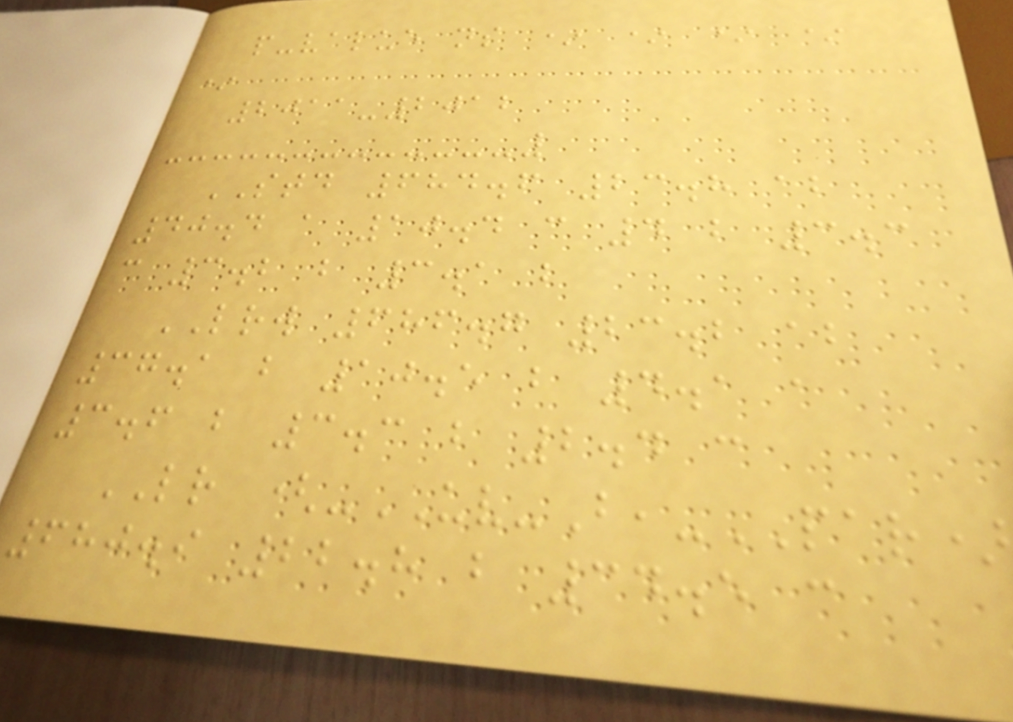p-value ns * * * *
*
2011-2012
STD 684.6 23.8 ab
40.4 a 10.4 c 4 b 3.3
c 3.2 b 3.1 b
LRW 686.7 23.2 ab
37.1 b 10.5 b 4.1 a
3.6 b 3.3 b 2.4 c
LR (-UV-B,-PAR)
680.9 22.8 b 34.5 c
